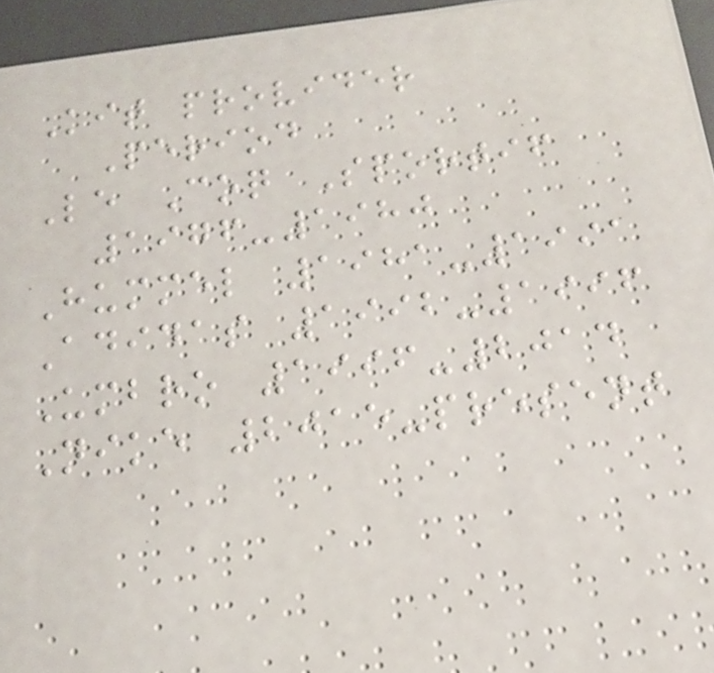Kit provider
Period
Le Coq Sportif
1976-1980
Hummel 1981-1991
Adidas 1992-1996
Umbro 1996-2014
Nike 2015-present
